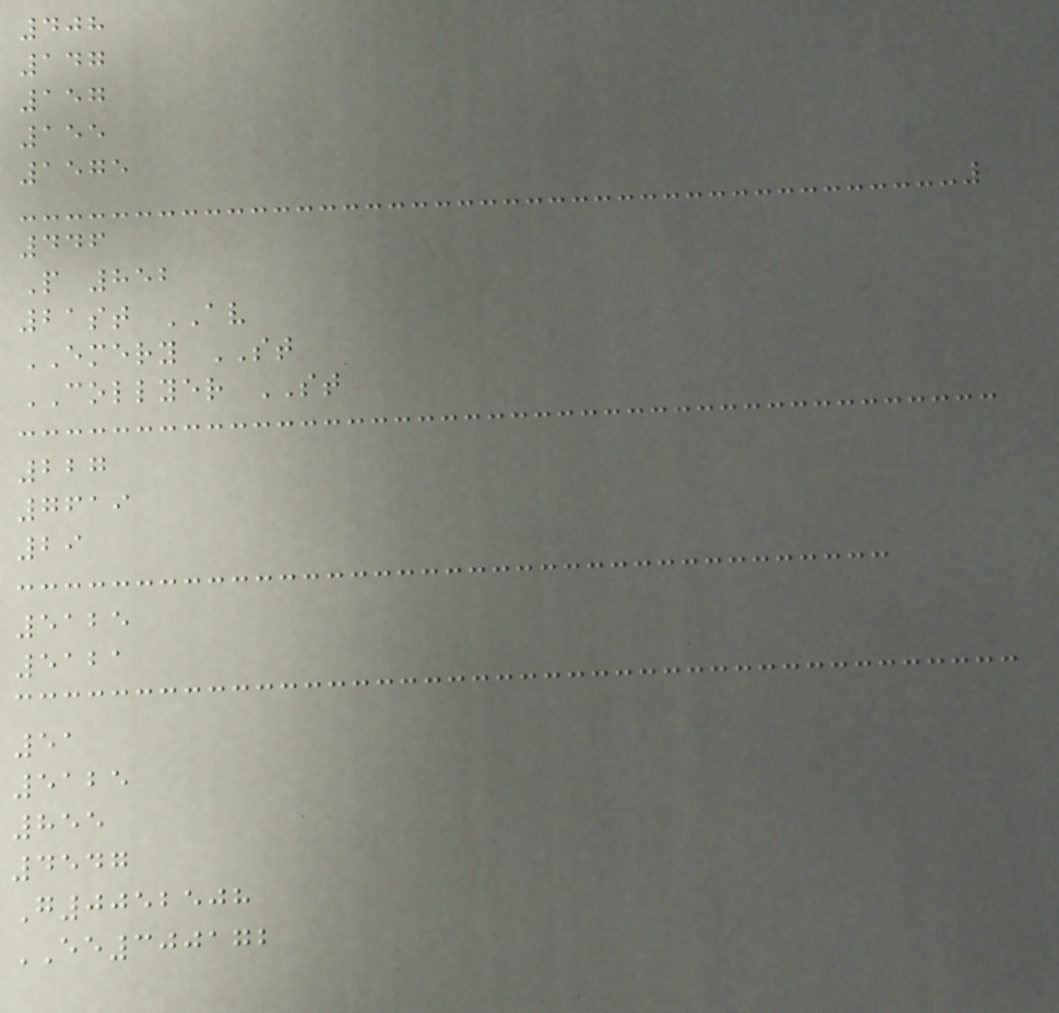408
147
157
155
1575
446
P 852
21st AV
EMERY ST
COLLYER ST
227
7619
29
5125
5121
51
5125
855
4547
G0052508
EE300172
